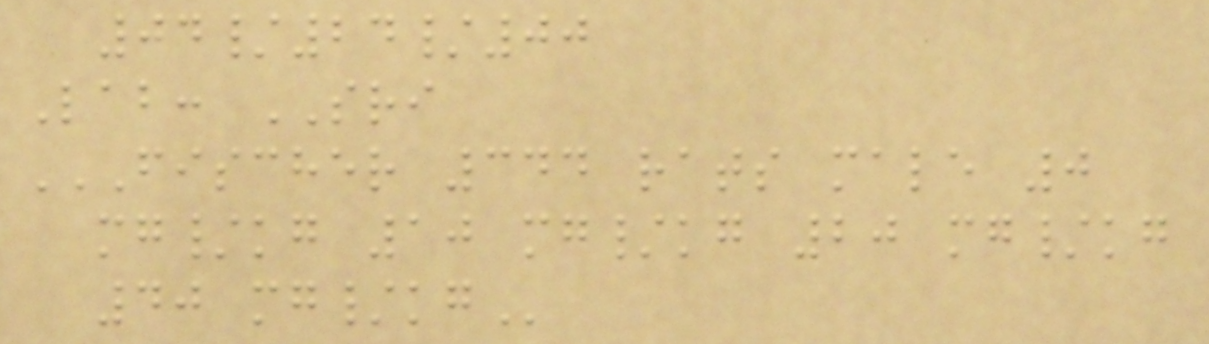04/24/00
Lab: SRI
FISCHER 344 RATS MALE 0
MG/KG 10 MG/KG 20 MG/KG
40 MG/KG
